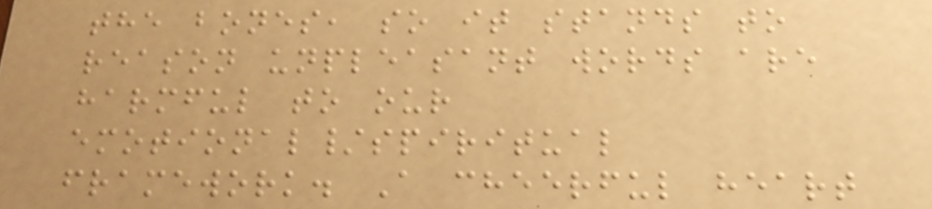the bones, so it stands to
reason unpleasant words are
harmful to our
emotional/spiritual
framework. A cheerful heart
